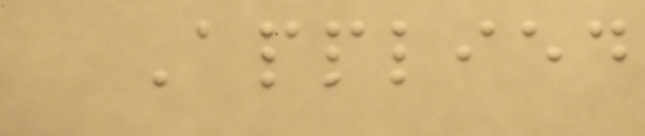Applied
